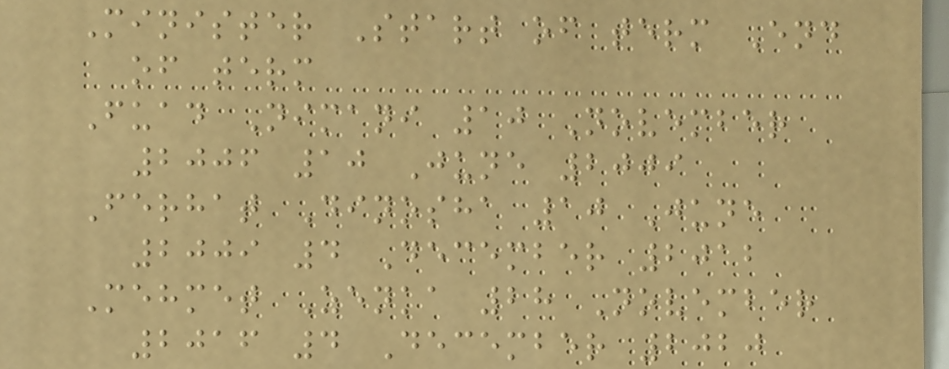Minister Start of term End
of term
Fuad Nimani 10 November
2006 10 June 2009
Ferhat Dinosha 10 June
2009 4 December 2012
Mehmet Zenka 28 November
2016 4 December 2020
